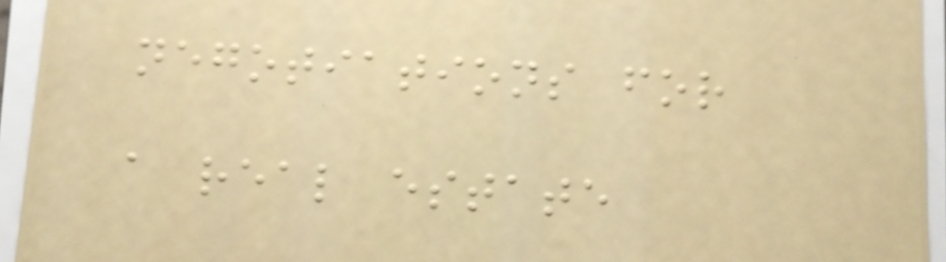negotiations for
a real estate
